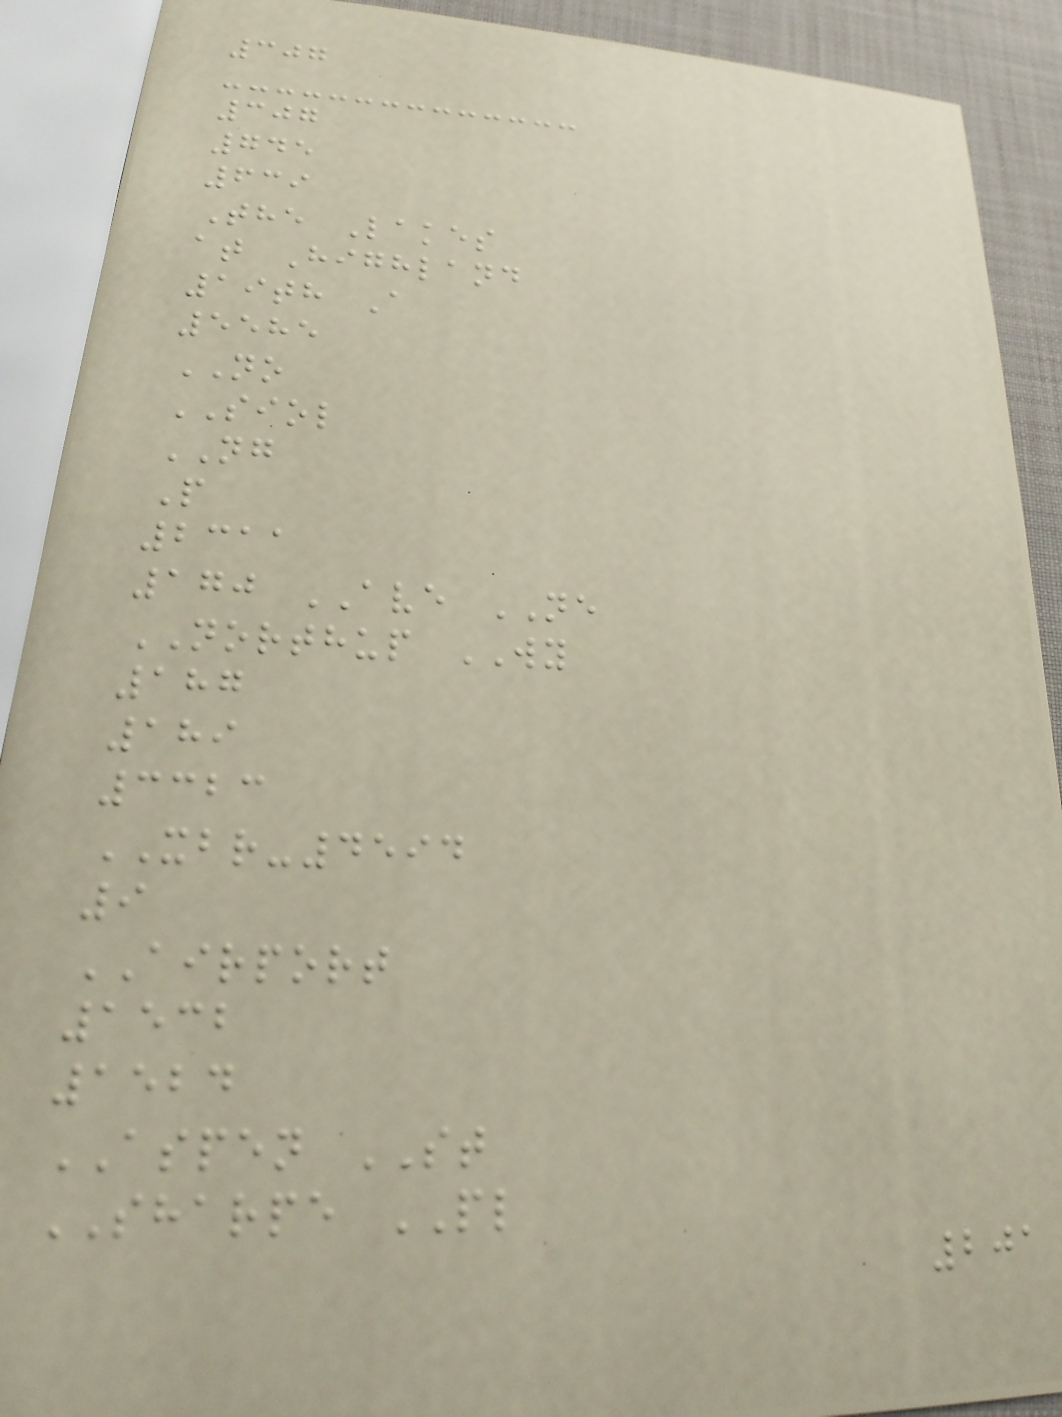307
307
745
639
The Lakes
at Highland
19th A
5585
NO
SIOL
NG
P
2311
170 AVE NE
NORTHUP WY
187
189
3323
XBR-4594
9
AIRPORT
1532
1524
ASPEN ST
SHARPE PL
201
